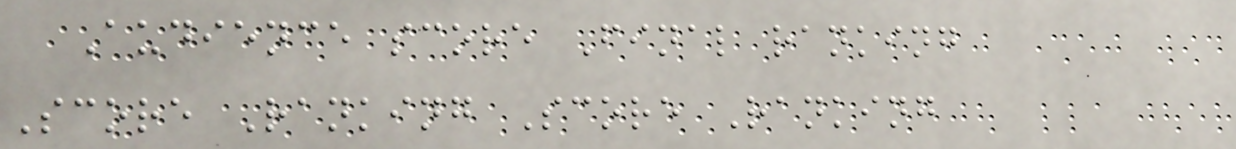Audience score Final ranking
Score Ranking Score Ranking
